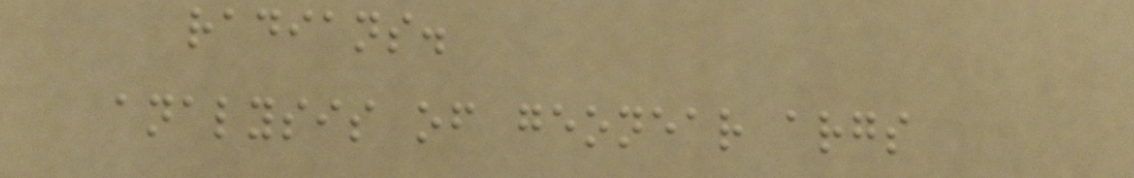radians.
analysis of geonear args
